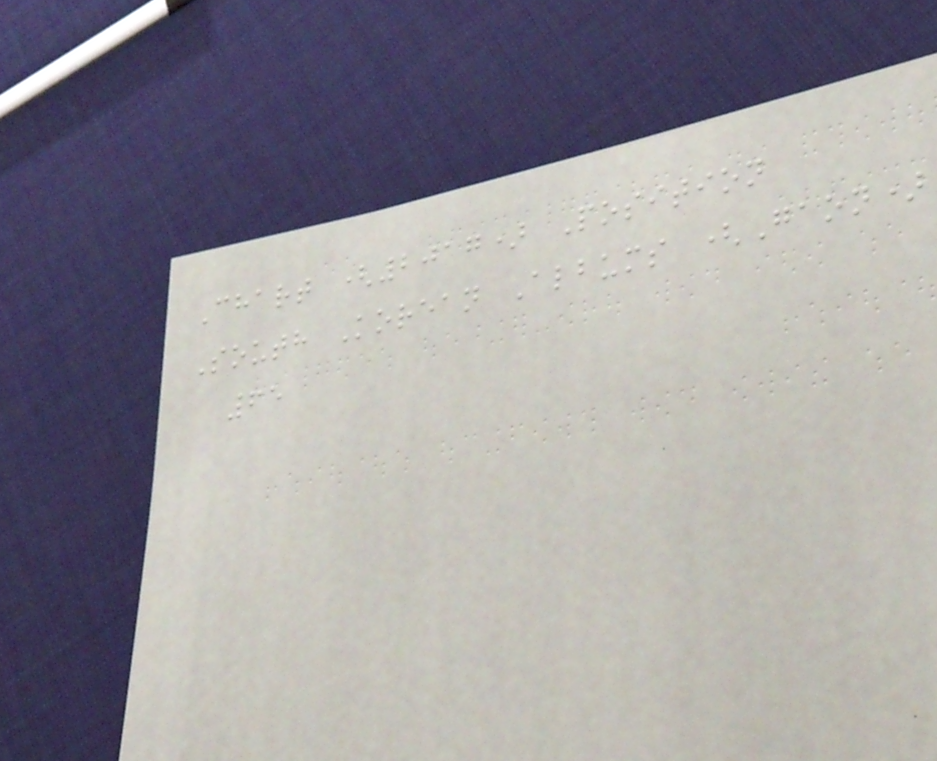Chart (2017) Position
South Korean Albums (Gaon)
65
